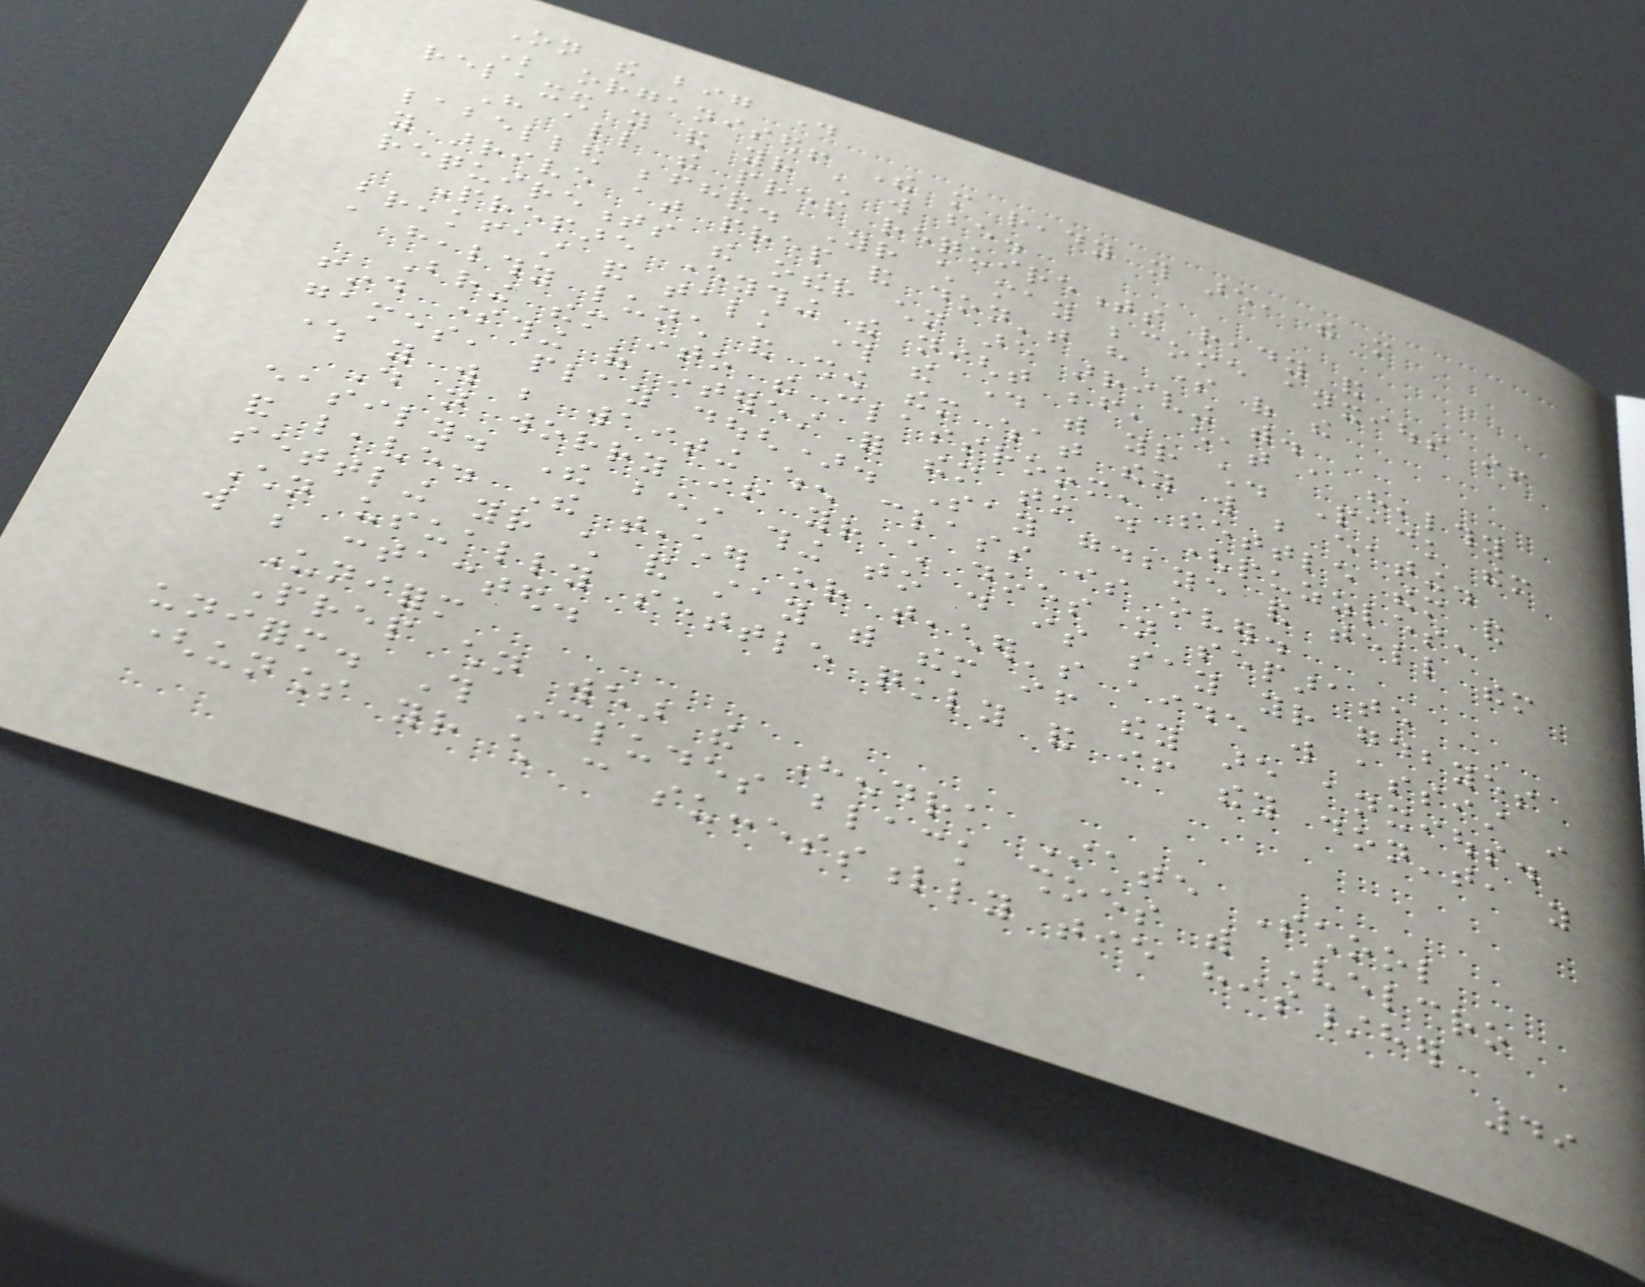On the big day
Be organised! The more ready you are, the more
relaxed you and your child will be.
Have all the prep requirements ready and
labelled beforehand. Your child may become anxious if
you arrive at prep and don't have some of the
requirements the other children are arriving with.
Prepare everything the night before, eat a healthy
breakfast and talk through the day with your child. Pack them
a healthy lunch and show them what they will be eating.
Bring them into the classroom, settle them and
find something of interest for them to do (puzzles,
games, play dough). Say goodbye and tell them
where you will be waiting when class is over.
Do not worry if your child does not separate
easily. The best thing to do is say your goodbyes
and leave. The teacher or teacher's aide will assist in
settling your child and stay with them if they are anxious.
Children usually settle quickly and if they don't, you
will be contacted.
Uniform
Prep children wear the Hendra State School
uniform. This includes black shoes with Velcro
(unless your child can successfully tie his/her
49
